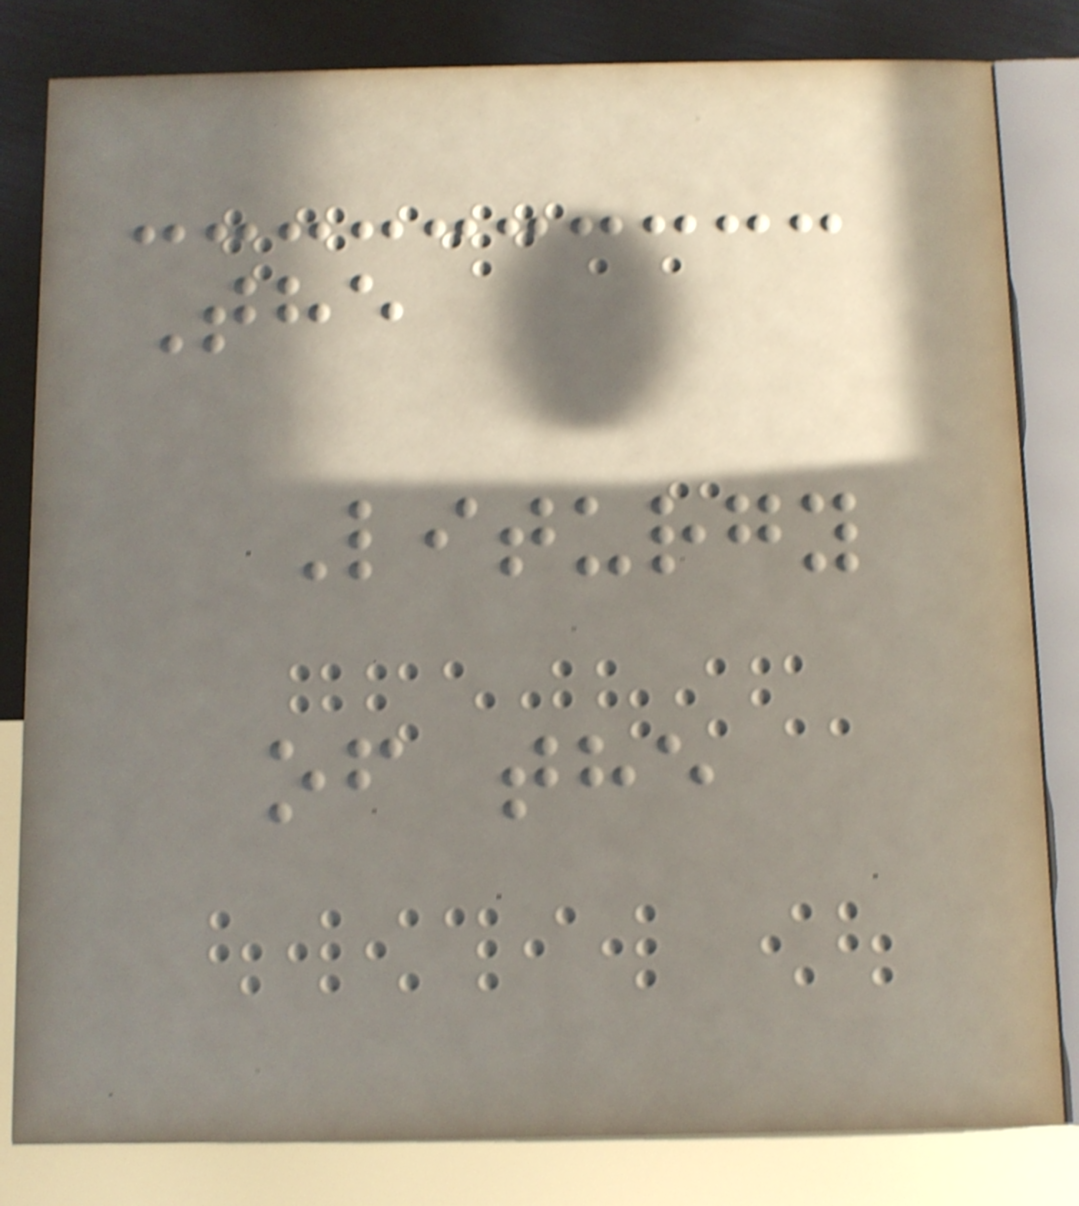The
Liturgy
of the
